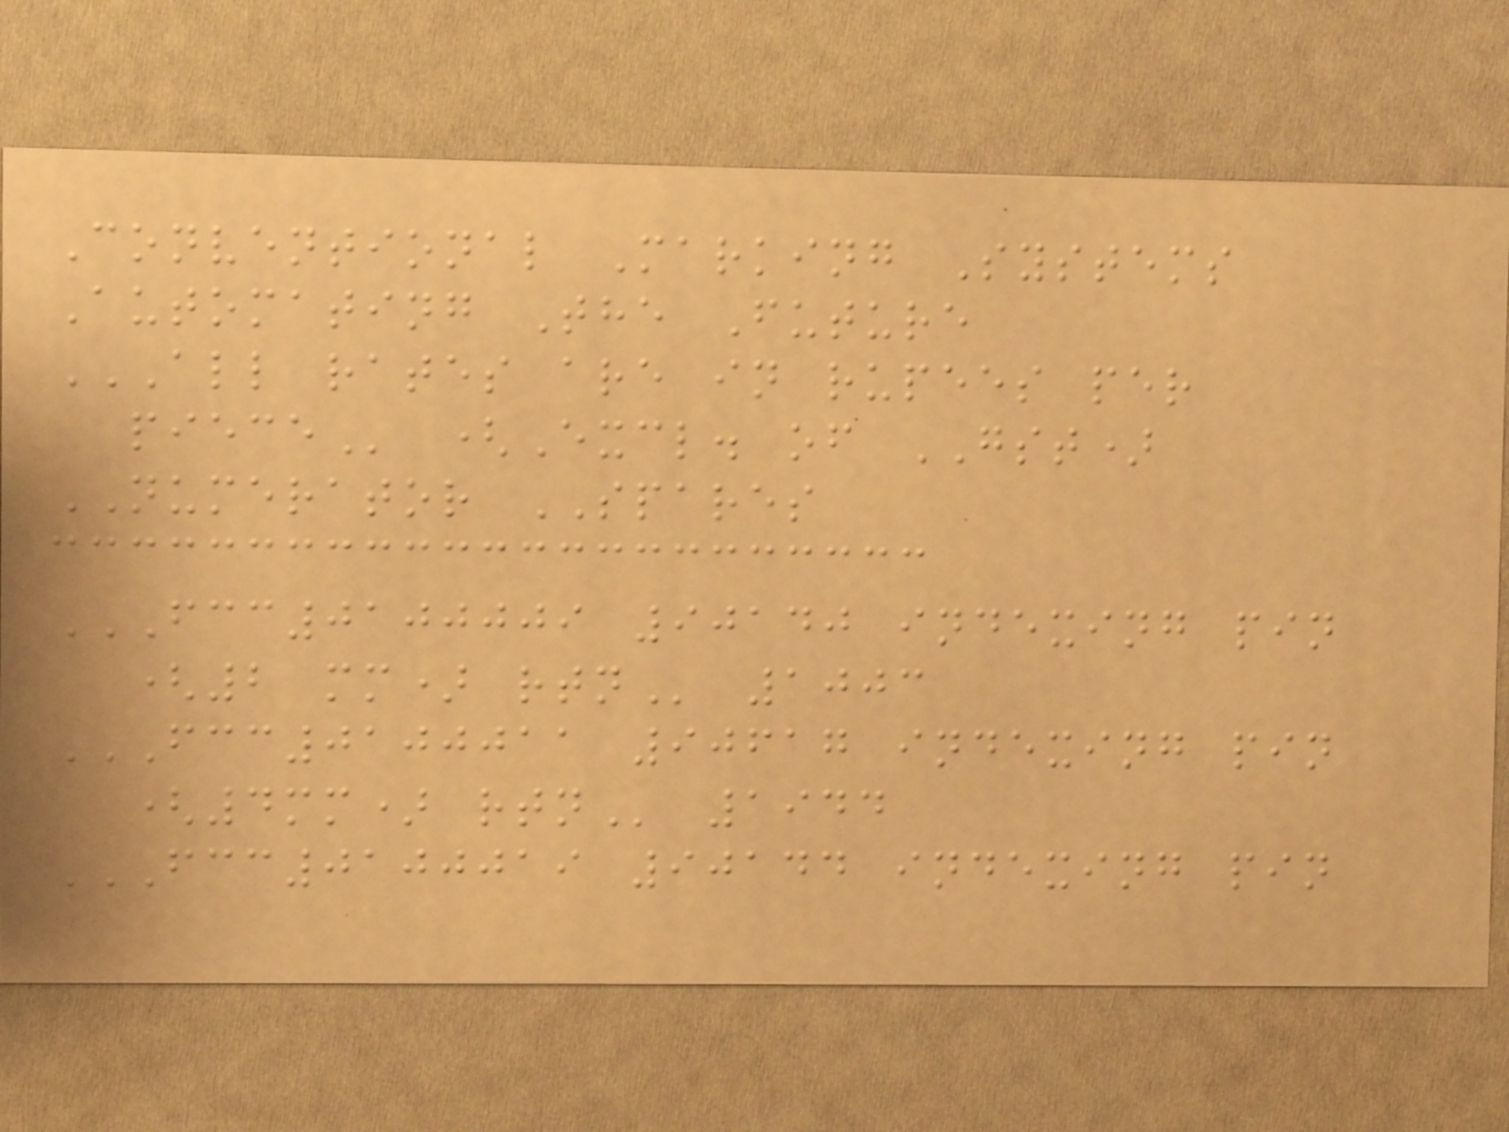Conventional Marking Systems
Automating The Future
ALL RATES ARE IN RUPEES PER
PIECE (Excl. of GST)
NUMERATOR SPARES
FCC0100009 90140 INDEXING PIN
(2 MM) RTN 1003
FCC0100011 90617 INDEXING PIN
(4MM) RTN 1944
FCC0100019 90144 INDEXING PIN
